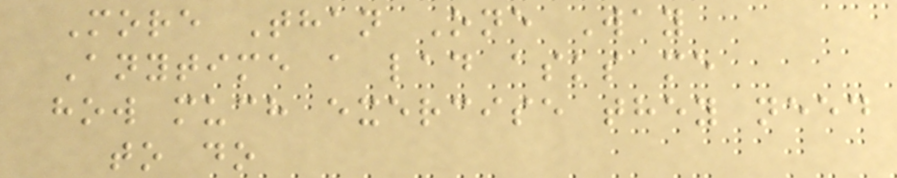More Than One Way
Anytime a lad asks me
how much exercise they need
to do
